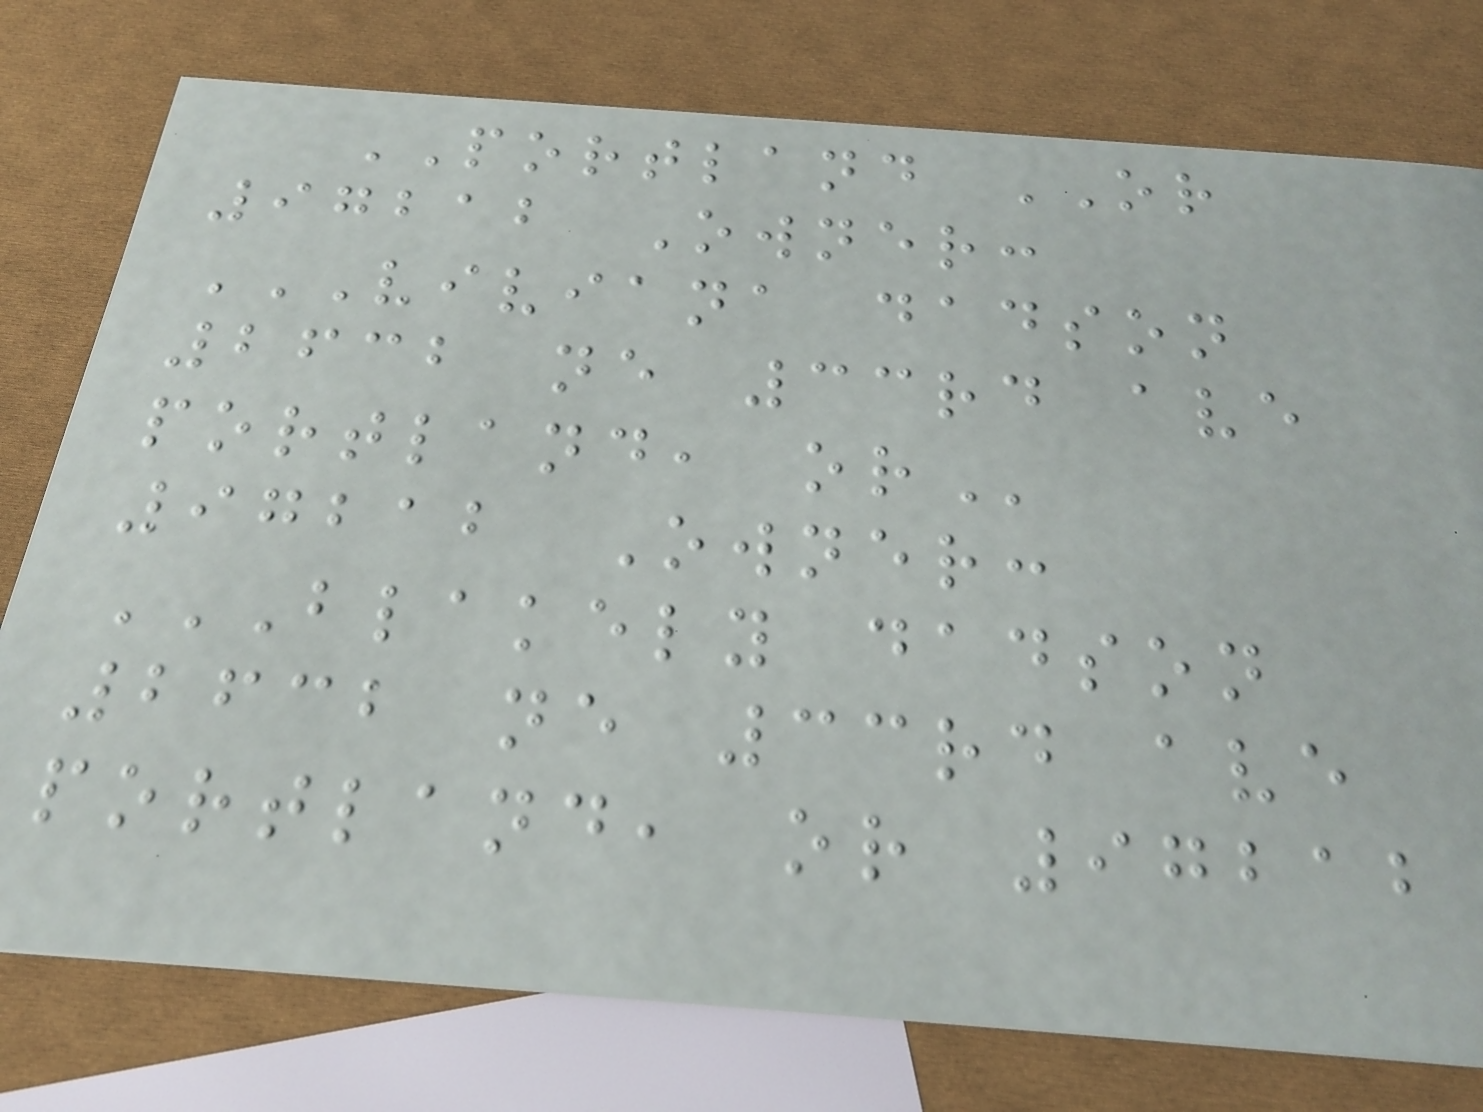PORTLAND OR
97212 Owner:
VIVIANA DADSON
2632 NE 33RD AVE
PORTLAND, OR
97212 Owner:
BLAKELY DADSON
2632 NE 33RD AVE
PORTLAND, OR 97212
